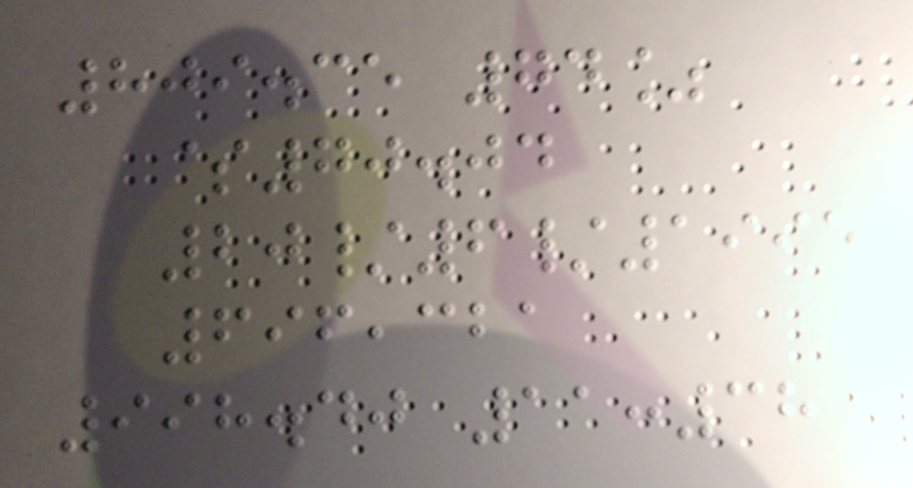809.35 74%
$70.04
20/6/1995
696,321
998.40 11:38
